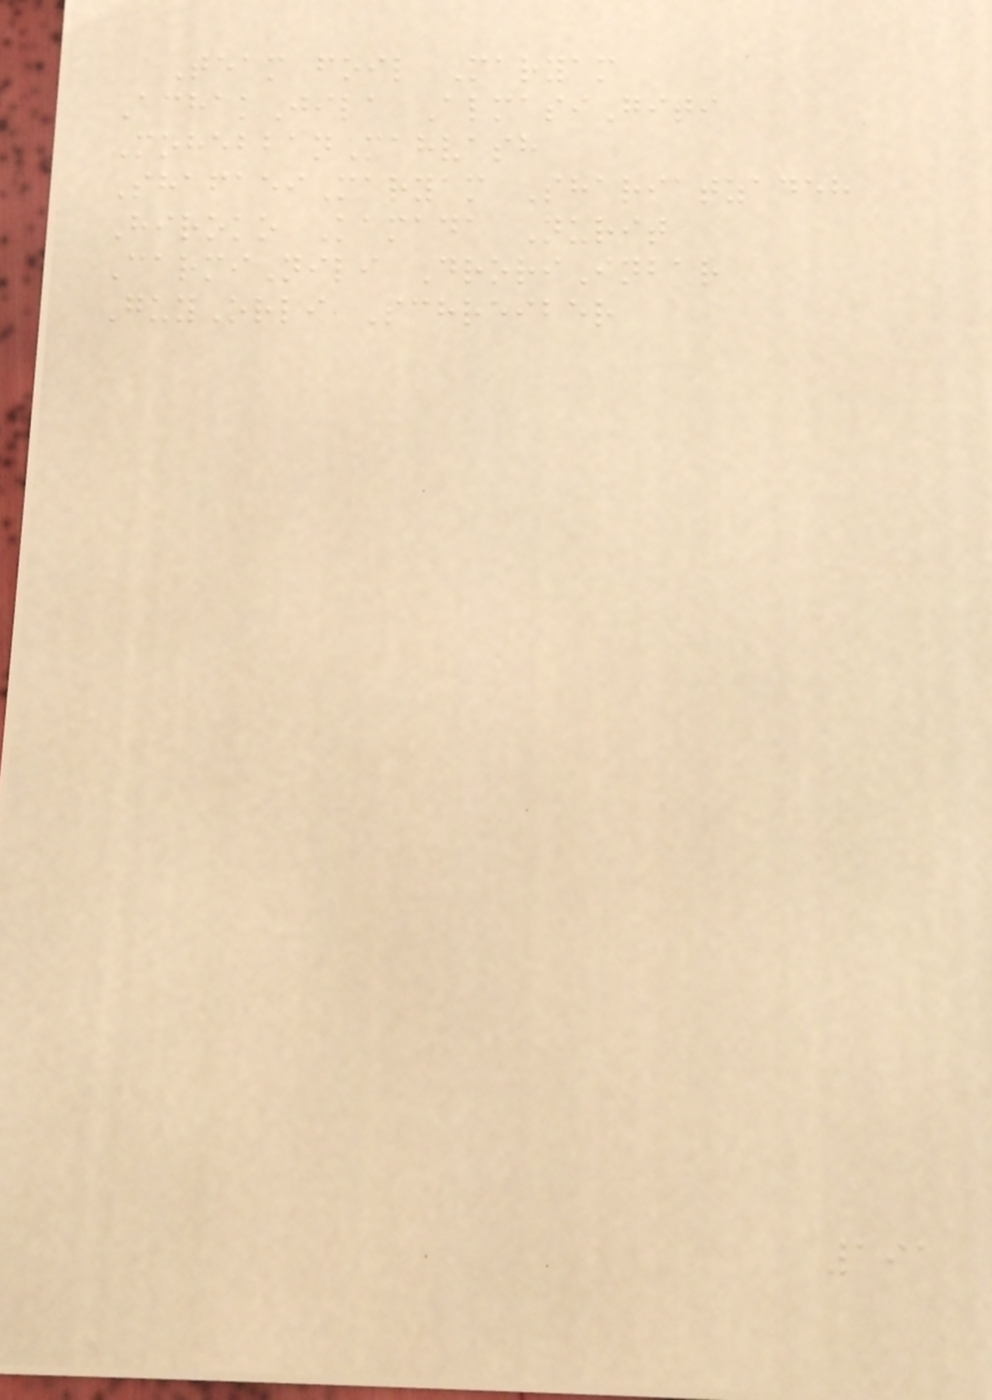Team foil Maryam
AchakJila AlmasiGiti
MohebbanMahvash
ShafaeiMaryam Shariatzadeh
Hiroko Kamada Nurit
CarmiNili DroriInbar
GuyOrli Schreiber
191
